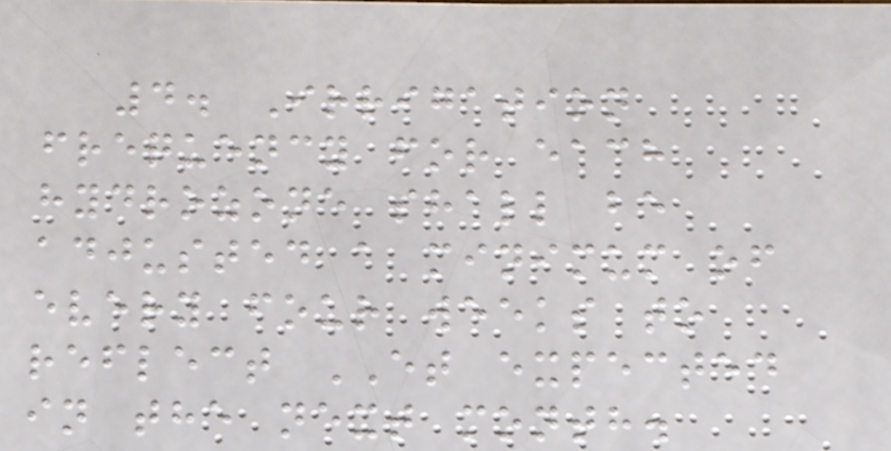4. Irrigation
frequency for each
hydrozone shall be
adjusted a minimum of
every four weeks to
reflect ET expected
in the next month.
